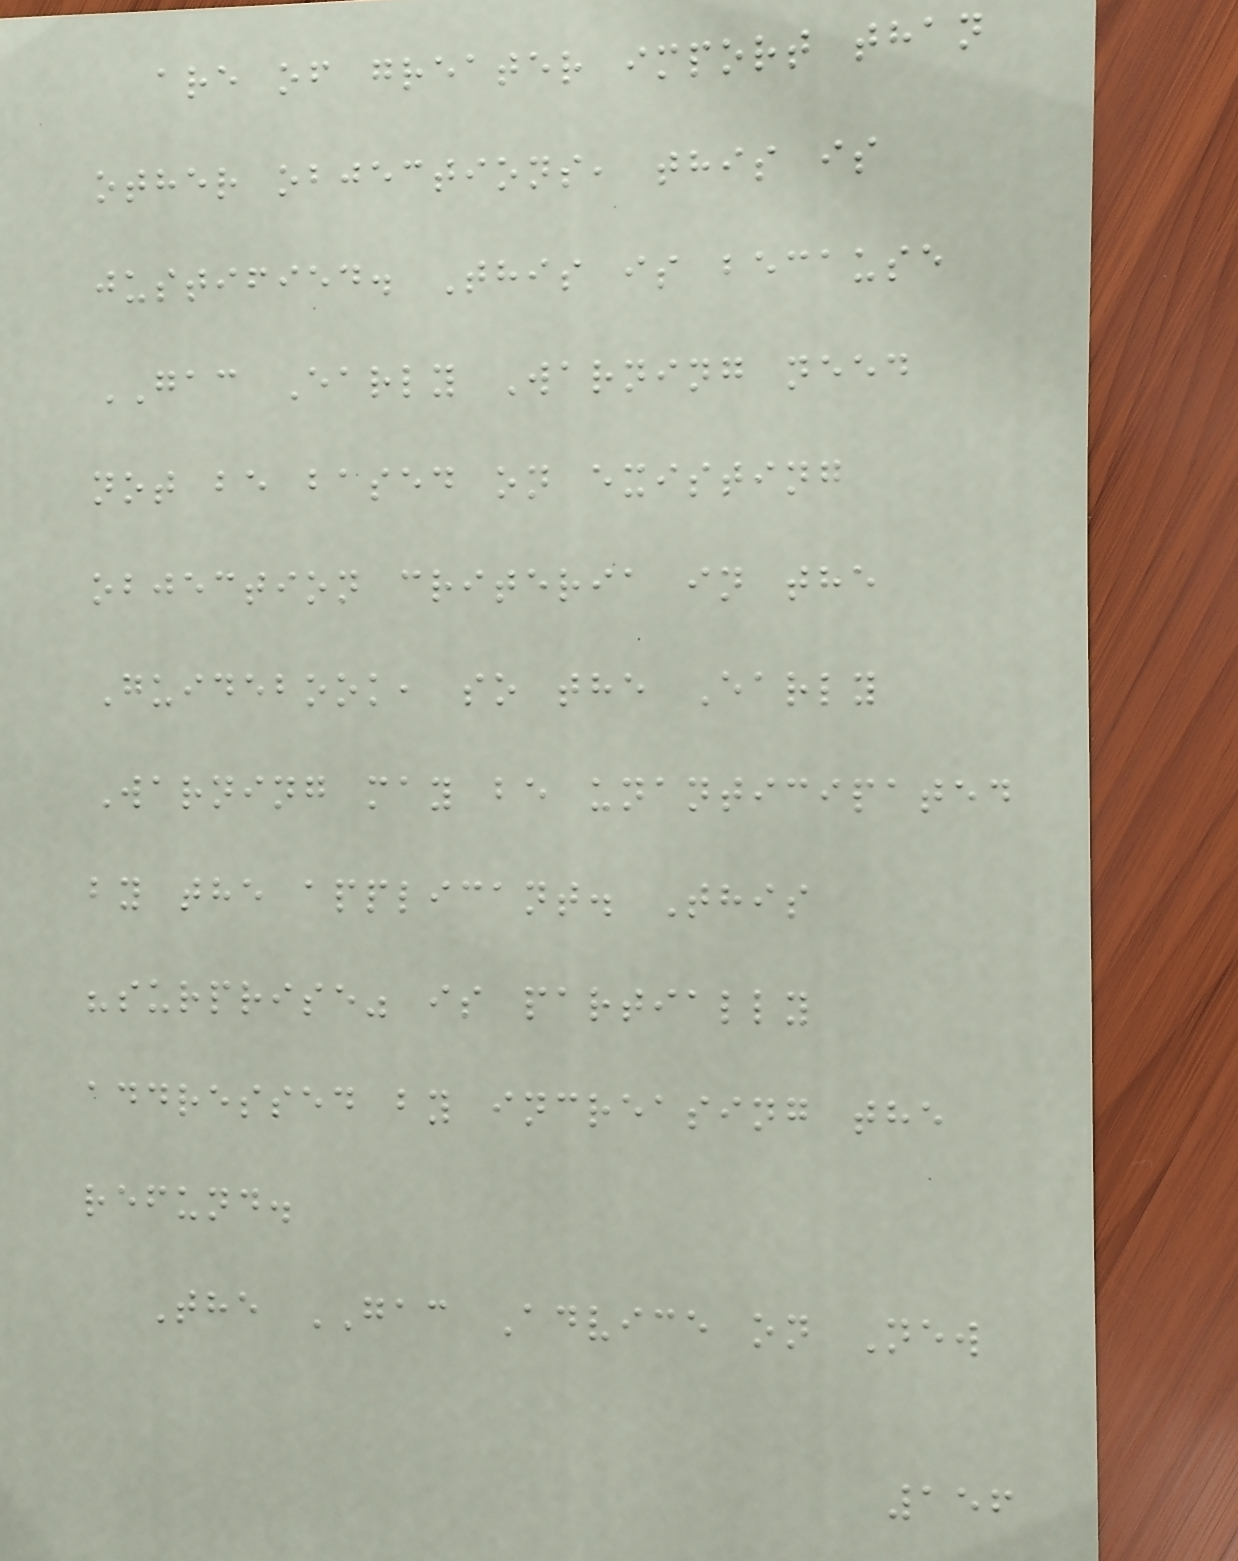are of greater import than
other objections, this is
justified. This is because
GAC Early Warning need
not be based on existing
objection criteria in the
Guidebook, so the Early
Warning may be unanticipated
by the applicant. This
"surprise" is partially
addressed by increasing the
refund.
The GAC Advice on New
156
